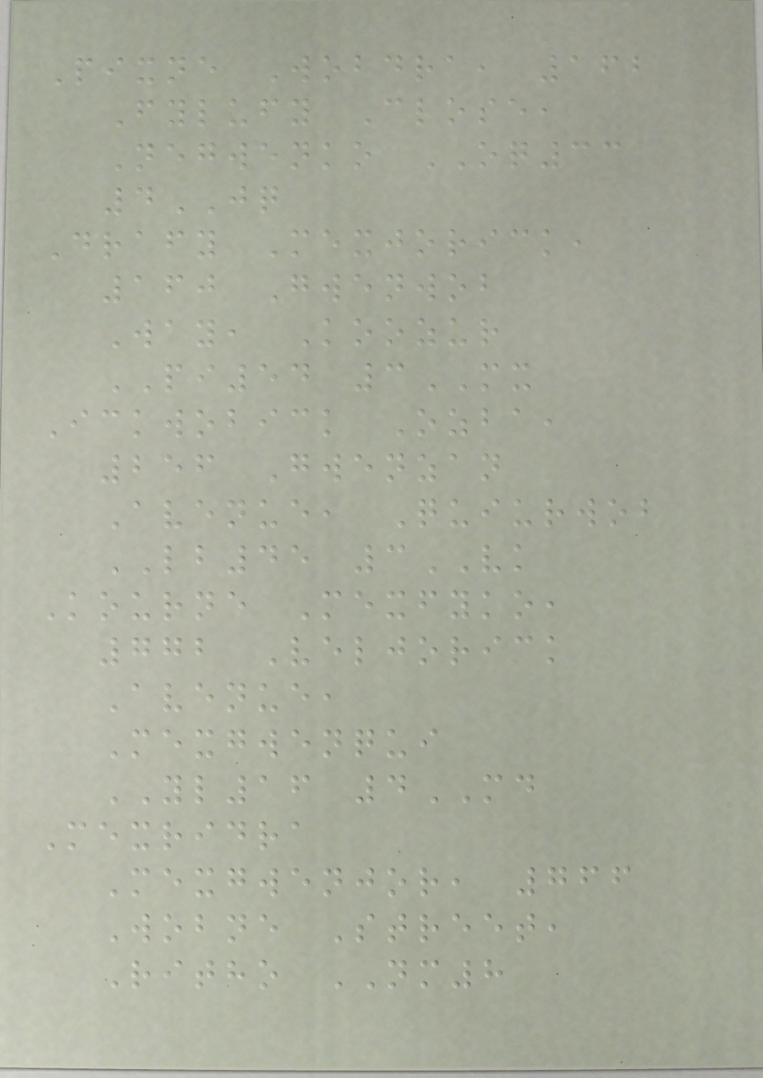Pixne Wobdra, 162
Fylufy Close,
Negwenko OQ33
4JQ
Drafy Mexjorick,
160 Gwenwob
Way, Koozur
PI54 3MX
Ickwobick Ozba,
256 Gwenzan
Avenue, Quiurwob
LB45 3VK
Kourne Mexfyko,
772 Veljorick
Avenue,
Mexgwenqui
YL16 4MD
Mexridra
Mexgwenjor, 766
Wobne Street,
Ritho NM8
